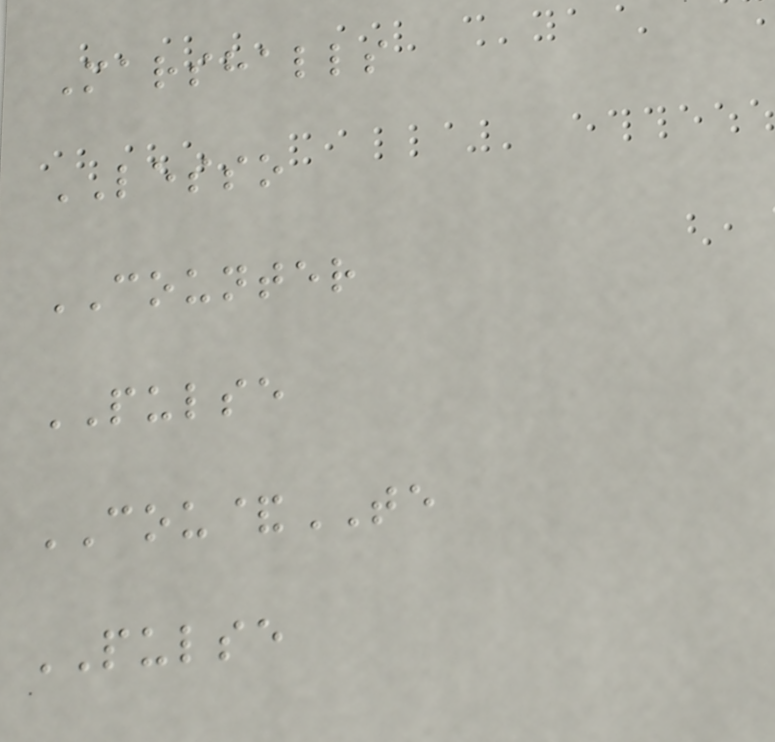Marshalls
LESSO
COUNTER
PULSE
COU&TE
PULSE
